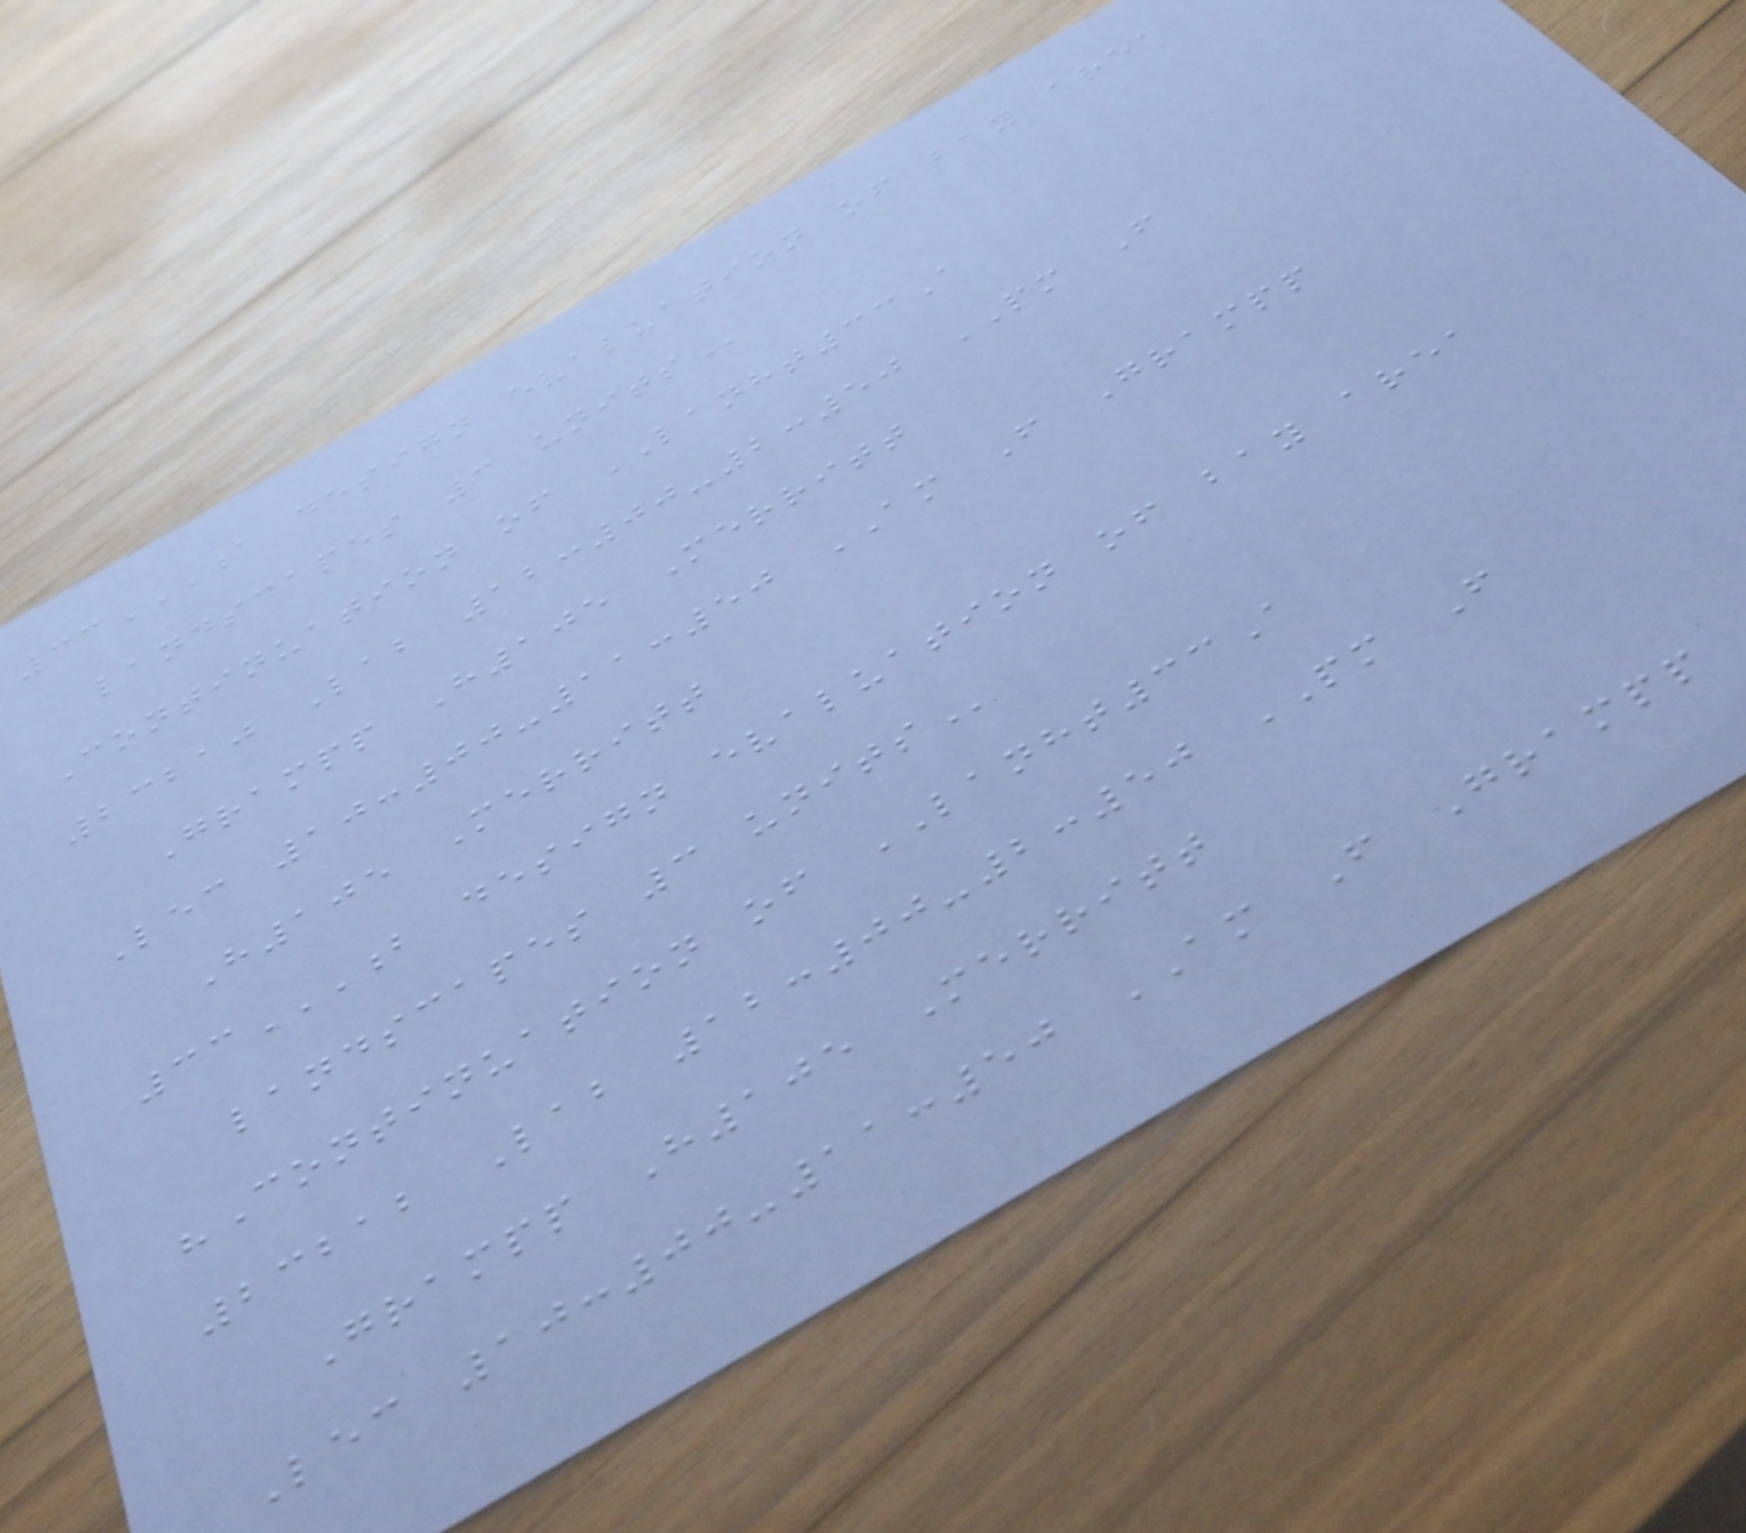33A DESIGN EVALUATION OF BAY AREA
LANDSCAPES 3 UNITS
Continuation of LANHT33A
23210 Lab 12:00-2:50 PM F
Grampp H105 Merritt
Lec 10:00-11:50 AM F Grampp
H105 Merritt
33B DESIGN EVALUATION OF BAY AREA
LANDSCAPES 3 UNITS
"Continuation of LANHT33A
23212 Lab 12:00-2:50 PM F
Grampp H105 Merritt
Lec 10:00-11:50 AM F Grampp
